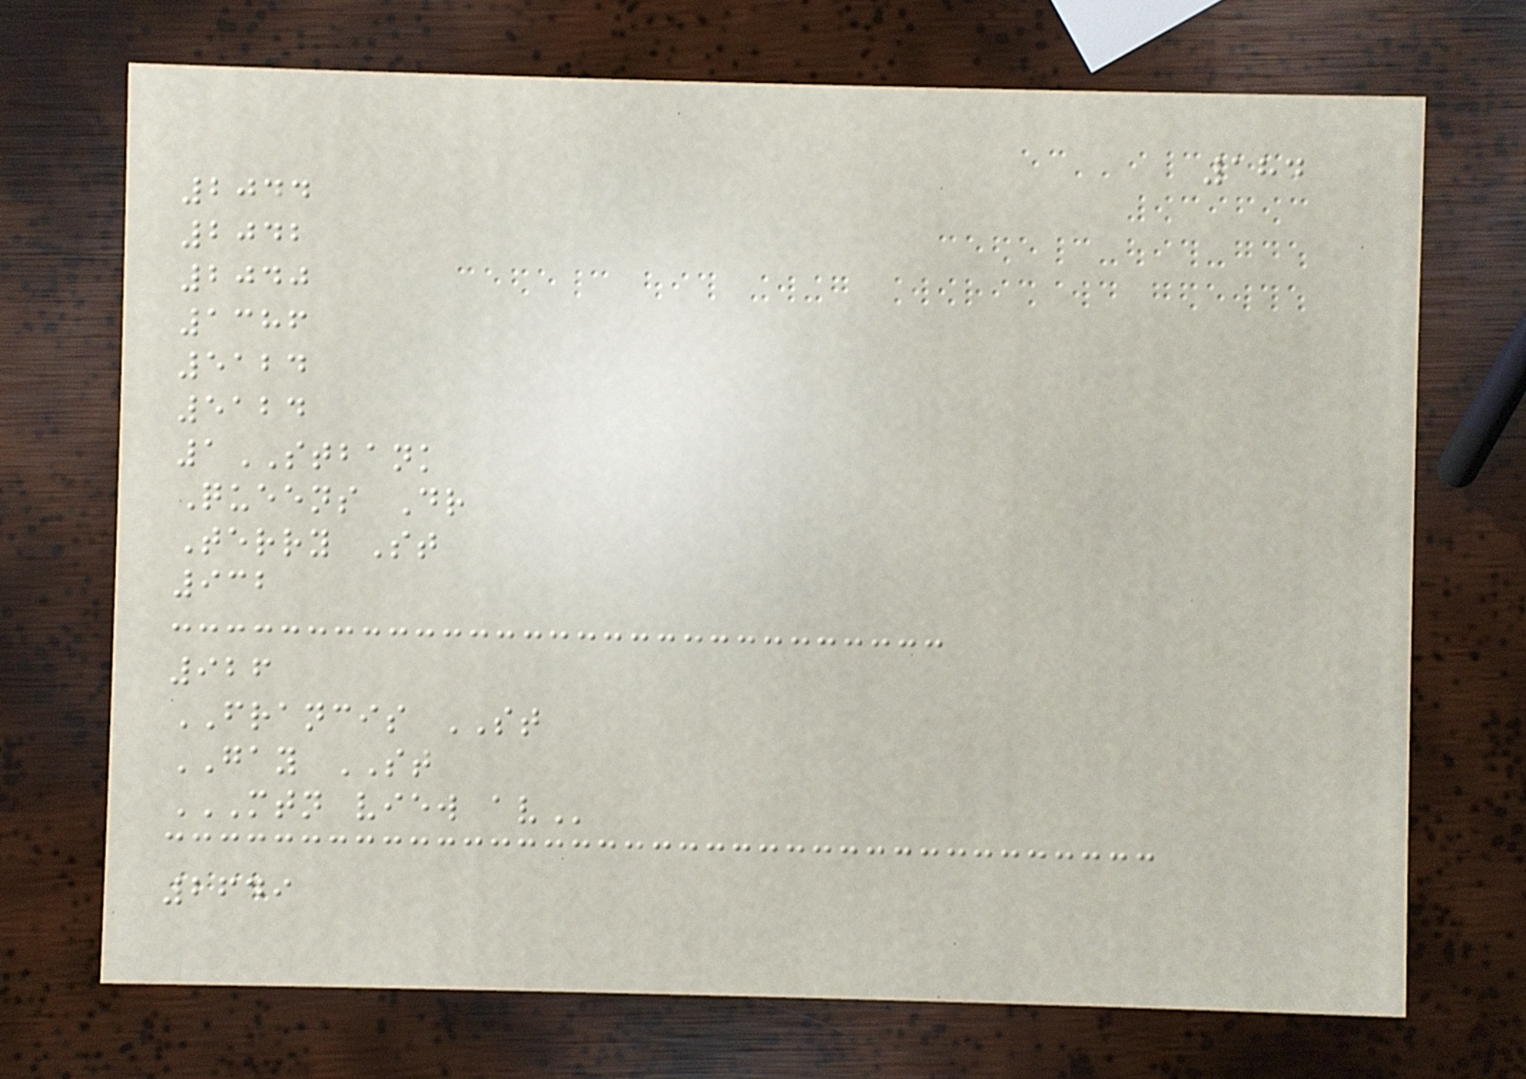184
2044
2042
2040
1386
5124
5124
1STBANK
Queens Dr
Terry St
932
926
FRANCIS ST
GAY ST
MTN VIEW AV
2649
